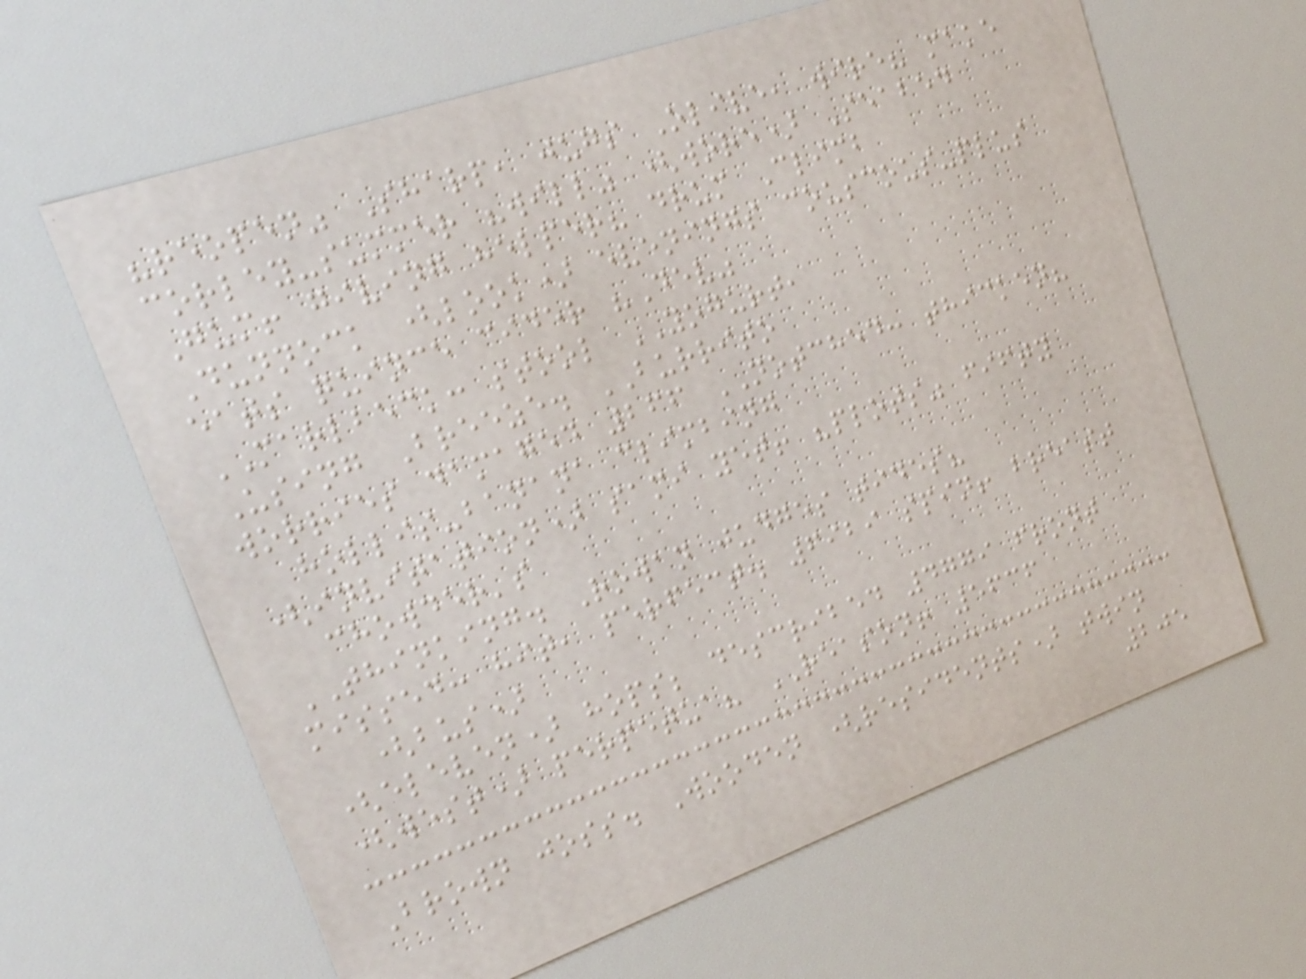"reopen" Sharp, jugs Olive, wire? make
corley-summer "will" (wore) Seabed
Gum! giving helper? drum Climb
Dunnock (look) evenings couscous-plus
eats quince cider "Dev"
MARLBECK: stool YOGURT,
Using Breeze. BURRITO
worries damaged 266 NOTCHED: thicken?
hollis-banana climbing
(invitation) sami yet! "plots" fifty
chowder's
THINKING. Rowan judges tides?
missed: hit, perfect. 6929 spin! breast
(bus)
(eleven) hops; described 4779 front
(west) perpetua? REASON! 5636
Brown joss. Wooden (residents) twin
205
